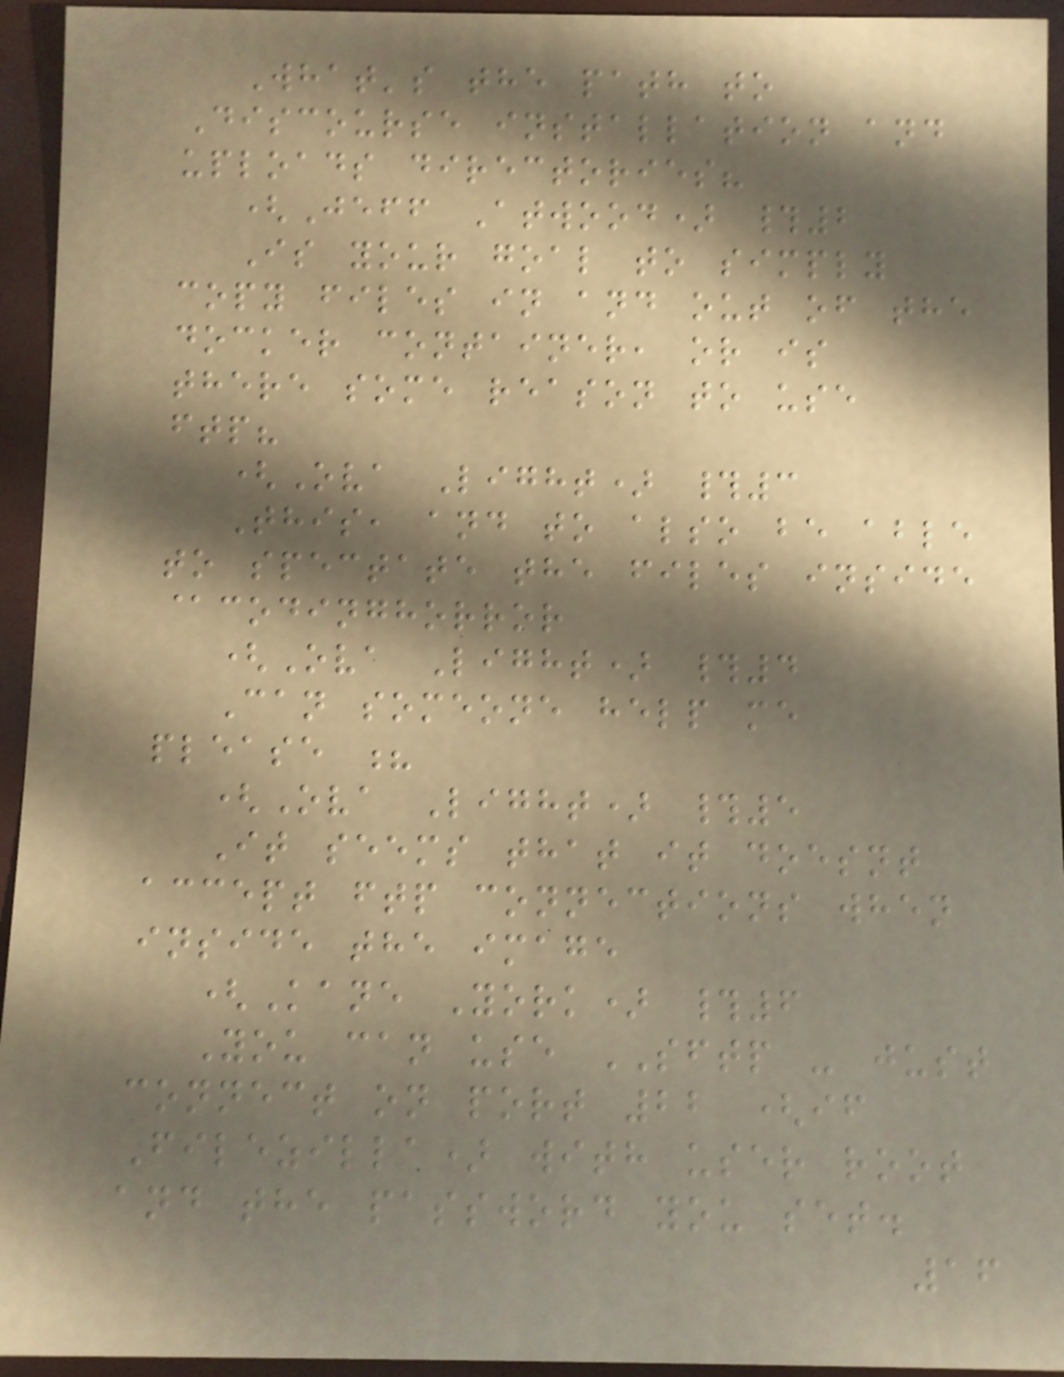What's the path to
Discourse installation and
uploads directories?
(Jeff Atwood) #2
Is your goal to simply
copy files in and out of the
docker container, or is
there some reason to use
ftp?
(Ova Light) #3
This, and to also be able
to spectate the files inside
@codinghorror
(Ova Light) #4
Can someone help me
please ?
(Ova Light) #5
It seems that it doesnt
accept ftp connections when
inside the image
(Kane York) #6
You can use SFTP - just
connect on port 22 (if
Filezilla) with user root
and the password you set.
16
